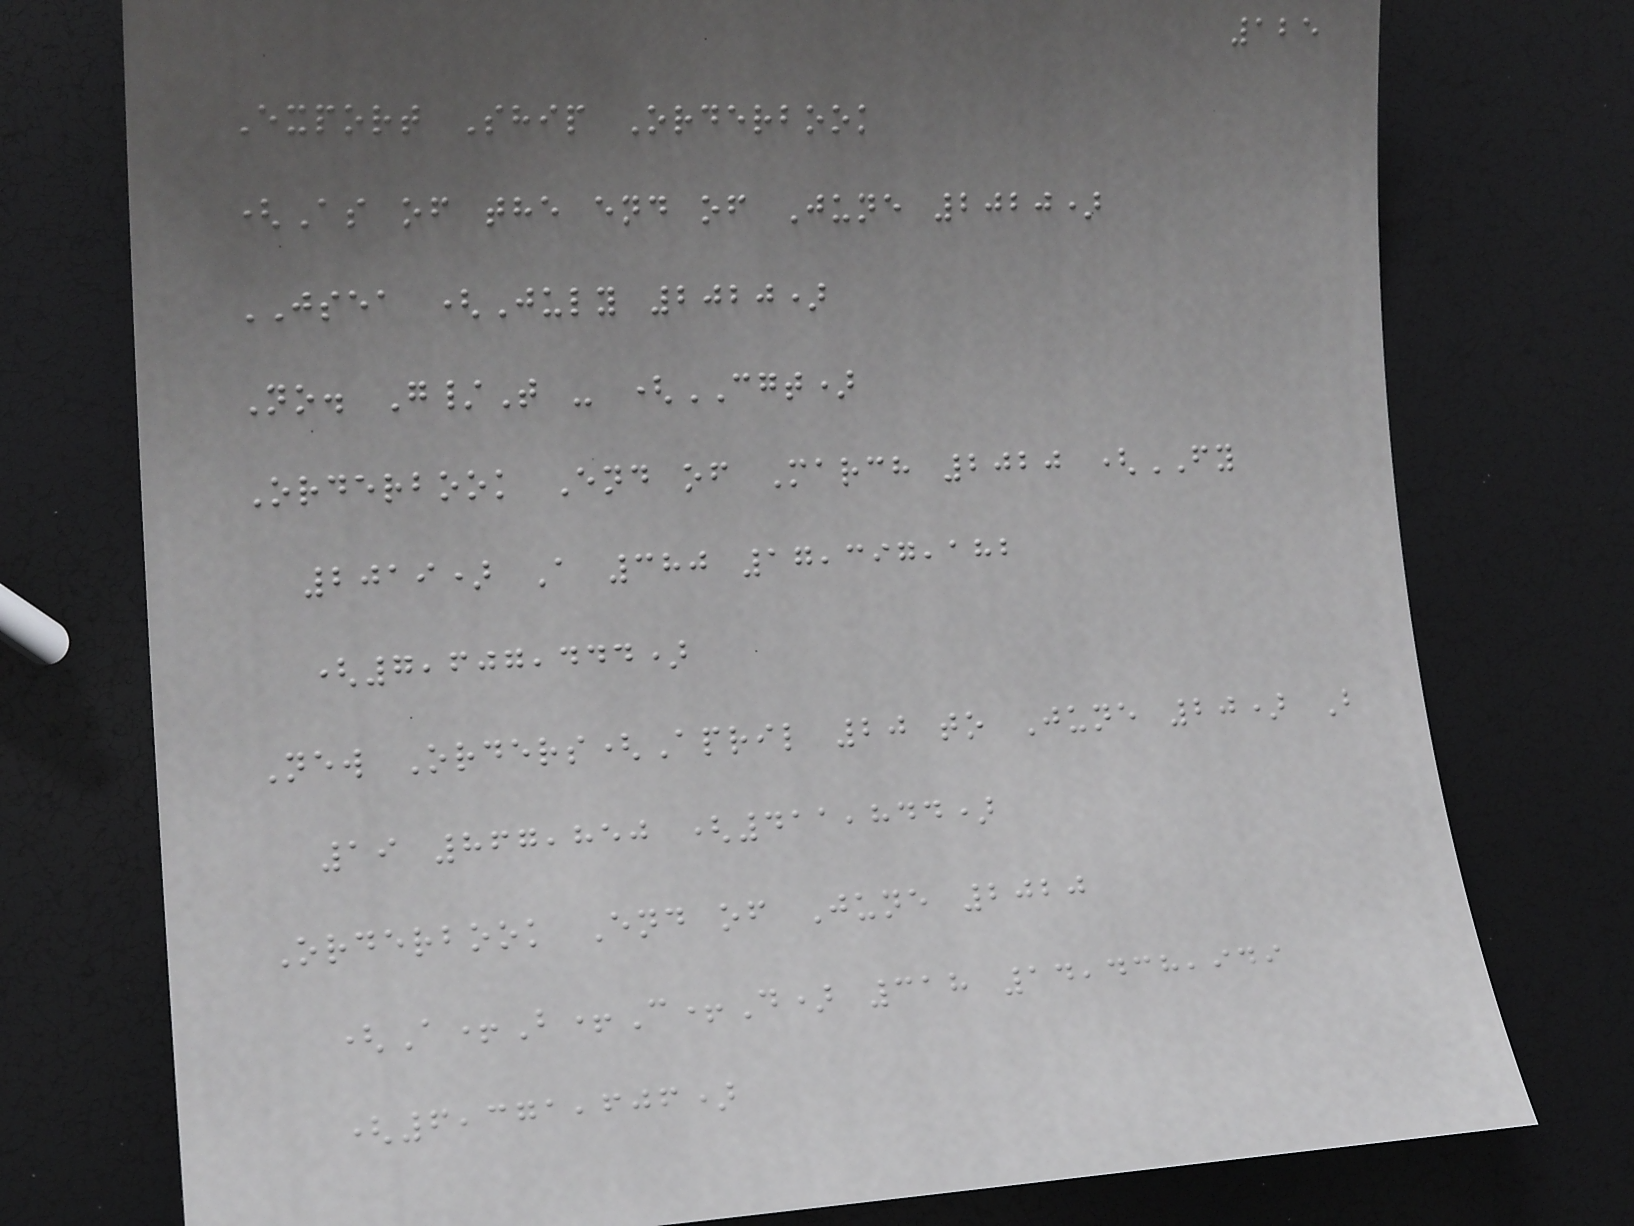125
Export Ship Orderbook
(As of the end of June 2020)
JSEA (July 2020)
No. G/T - (CGT)
Orderbook End of March 2020 (FY
2019) A 380 17,397,182
(7,607,444)
New Orders(April 20 to June 20) B
19 867,850 (411,844)
Orderbook End of June 2020
(A+B+C+D) 318 14,438,949
(6,371,606)
